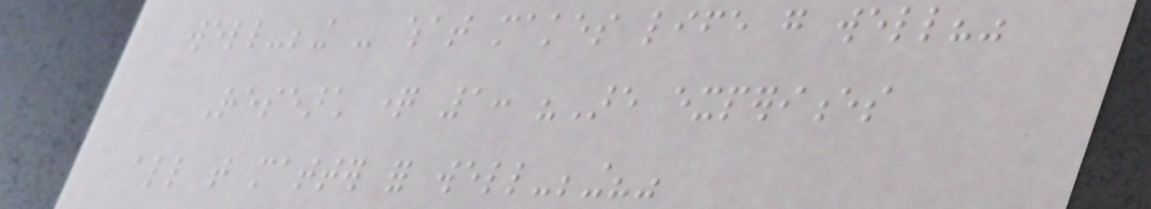well-being - what makes life go well?"
Research question 1: "Are experiences
all that matter for well-being?"
